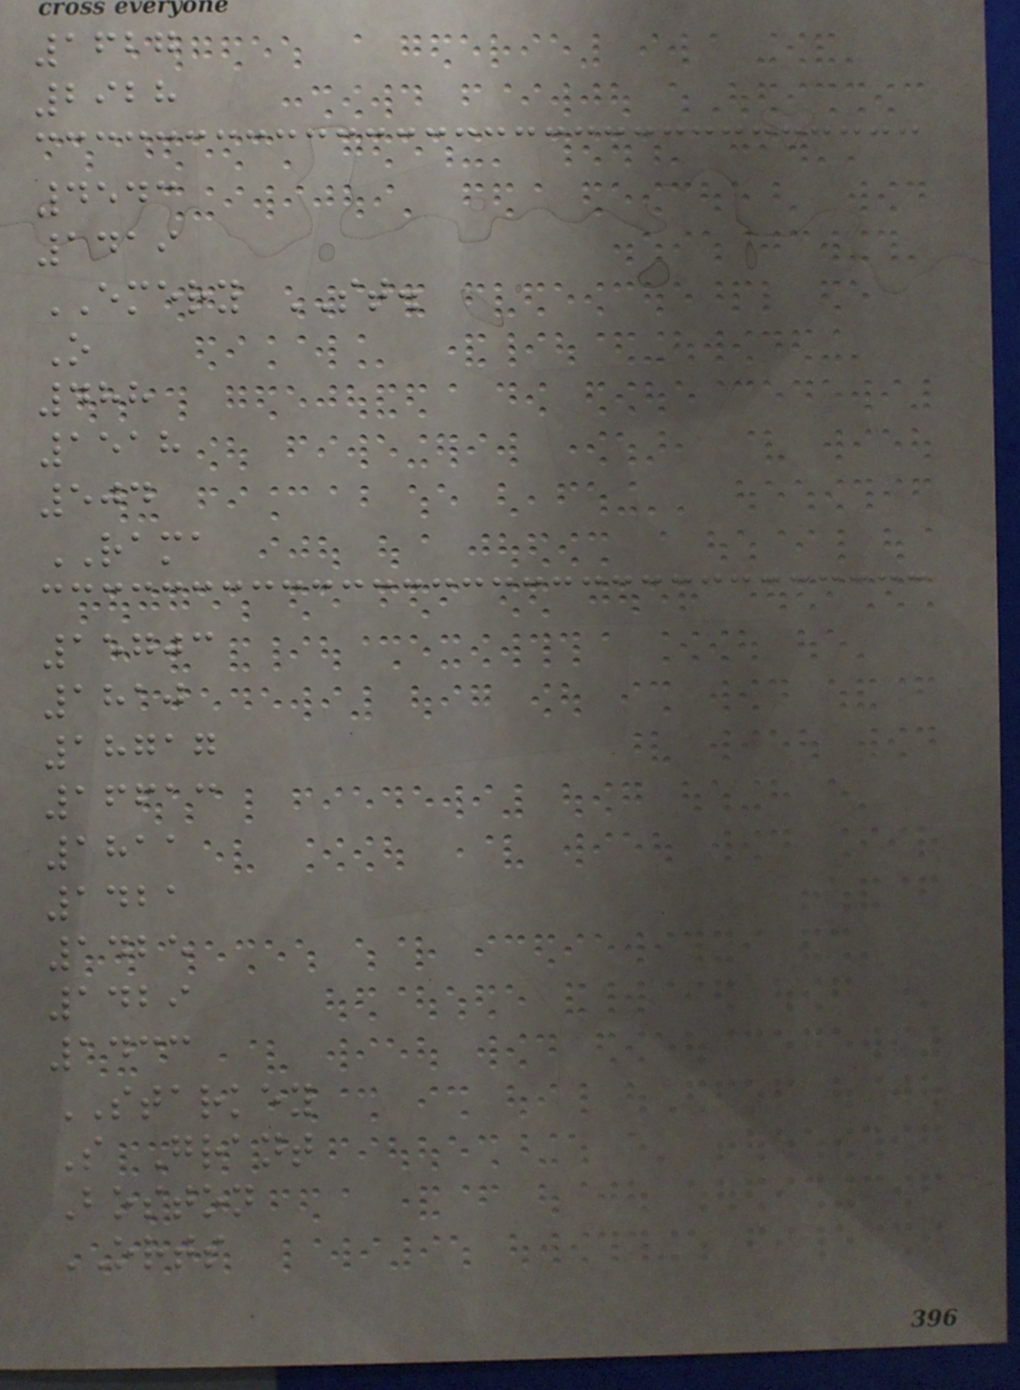1627
2928
4543
1419
EMERY ST.
O
488
1518
504
RAMA
15703
1810
18717
16613
1811
1421
1425
1429
1433
STARKEY
S Grant
Boston
ORTS
